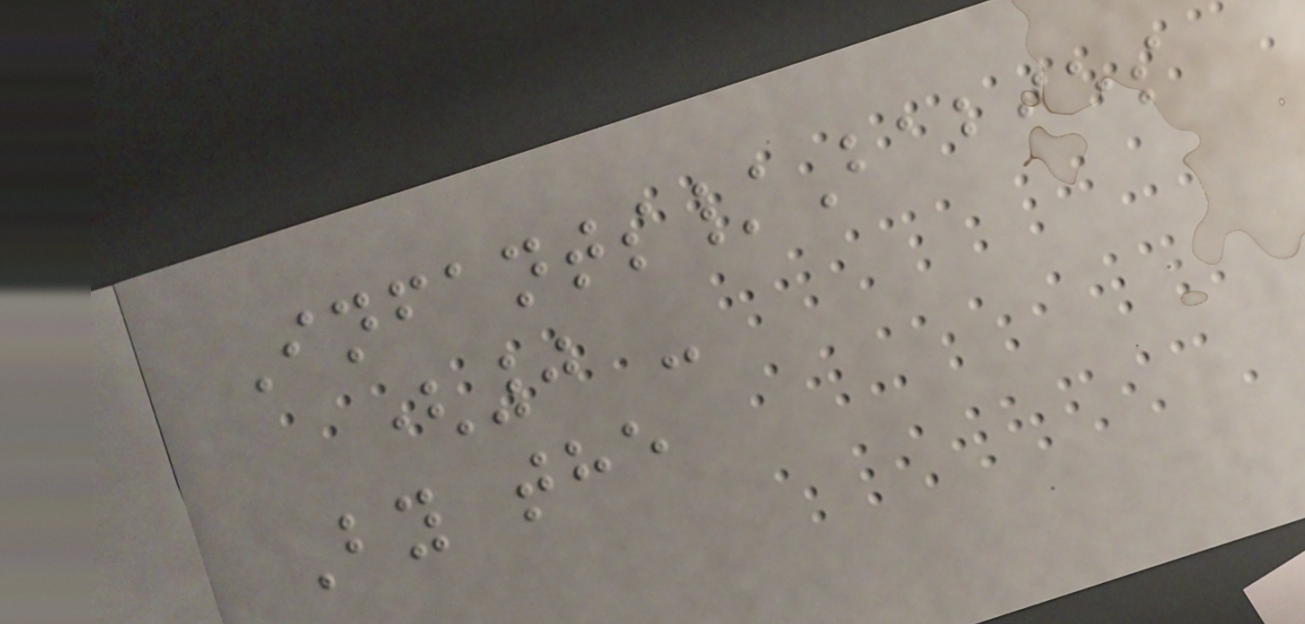Infants/Babies
(0 -
By the
